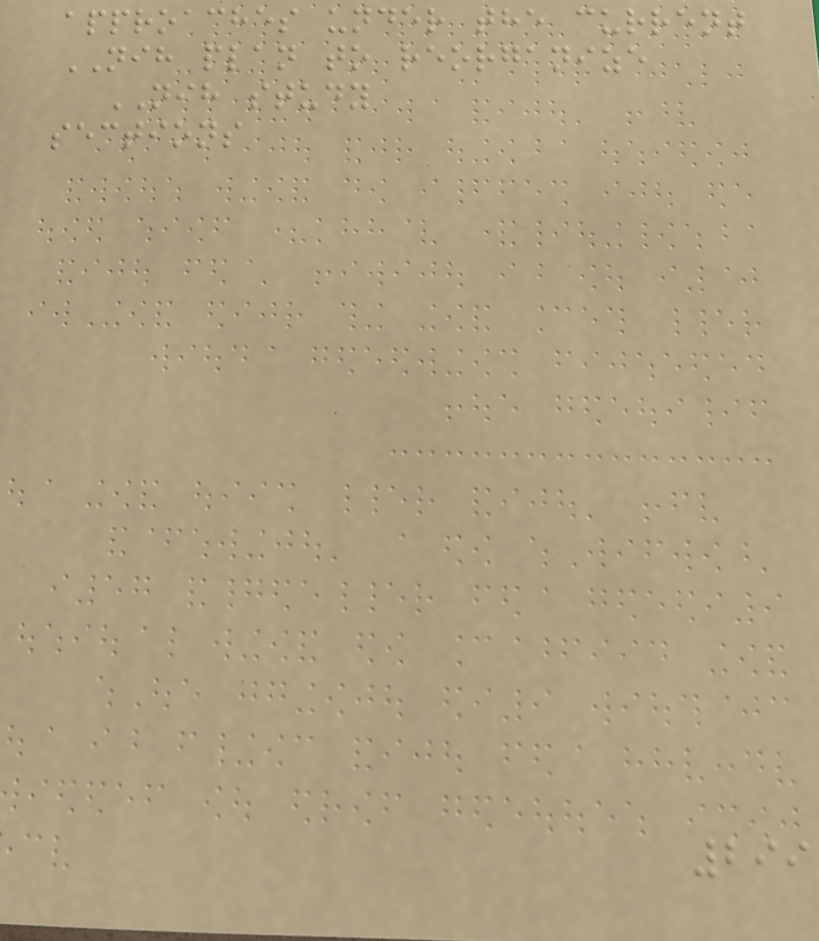approaches under the current
NIH plan to reorganize
NIH study
sections
299
